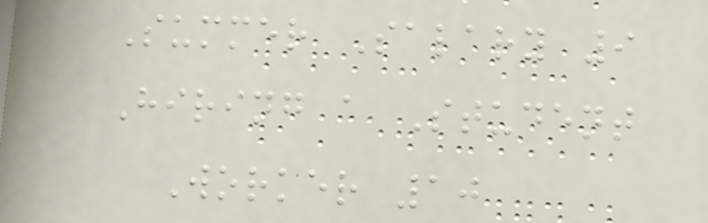Summer Salary 9
Hiring a Student
Worker 10
